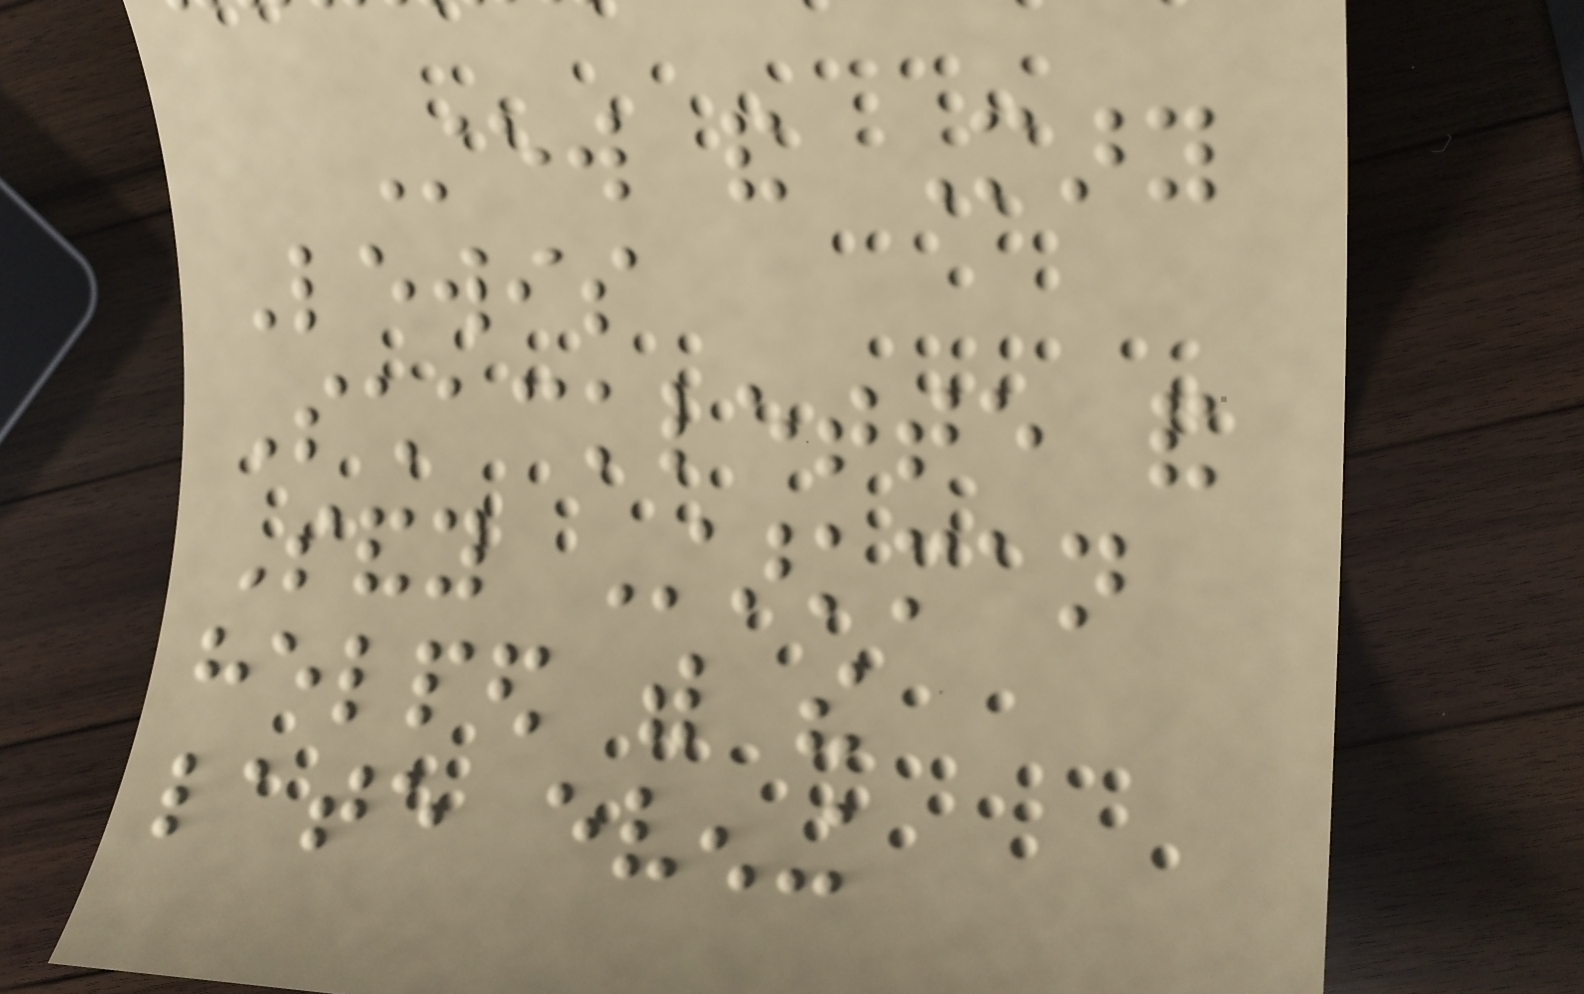Stew and Mary
Lewis
Schacklette and
Sandy Starkman
helped with the
late evening
